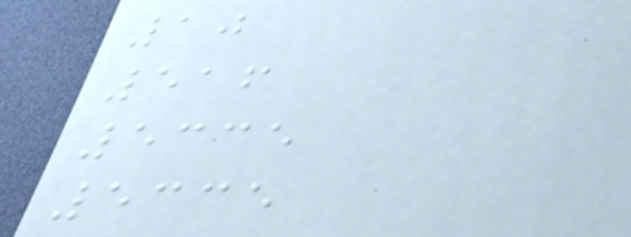10
516
5335
5335
